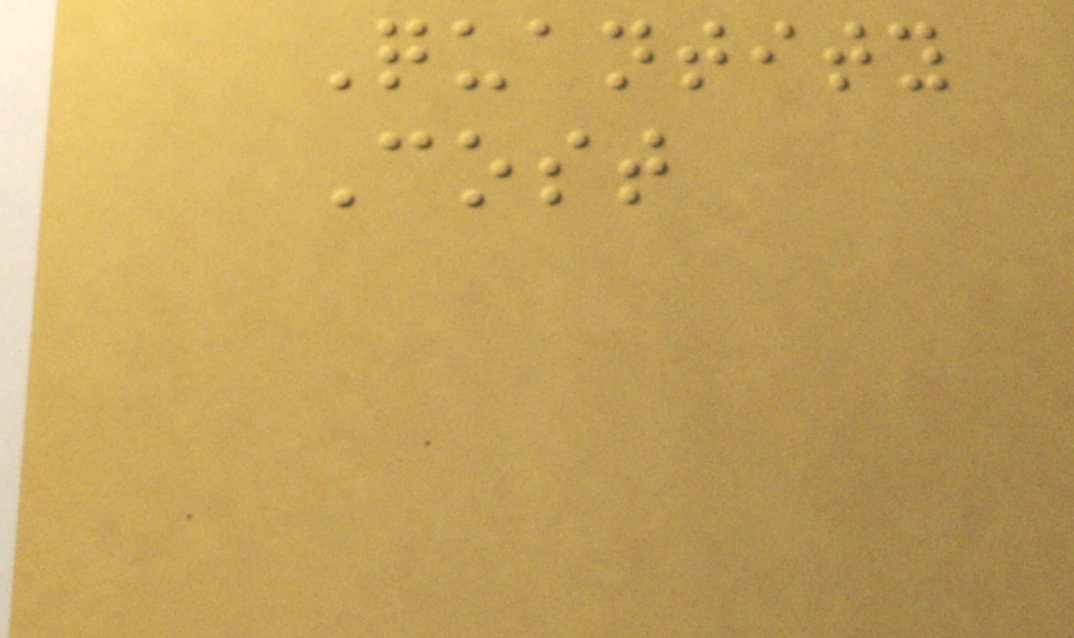Quantity
Cost
